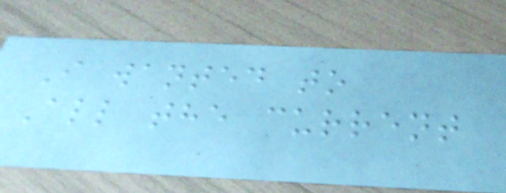I wanted to
All the current
